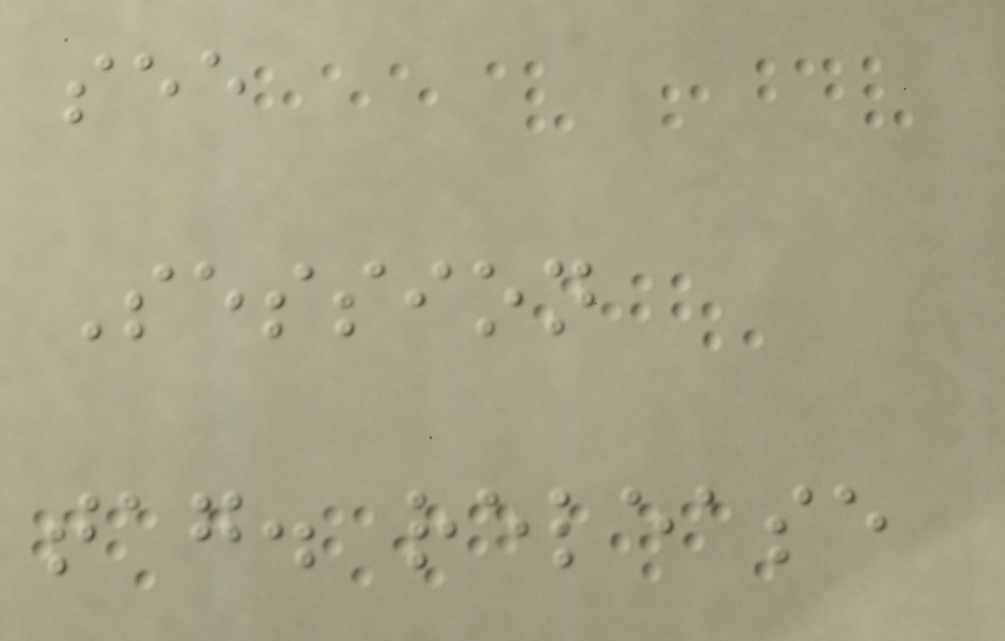see
Session
tag. release
